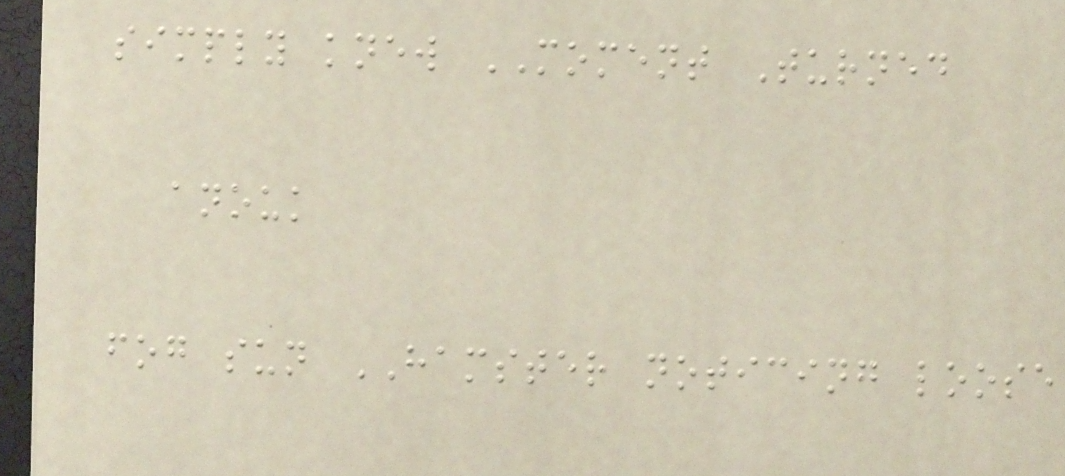simply knew MOMENT Turned
anouk
fog sun HAMSTER noticing loose
